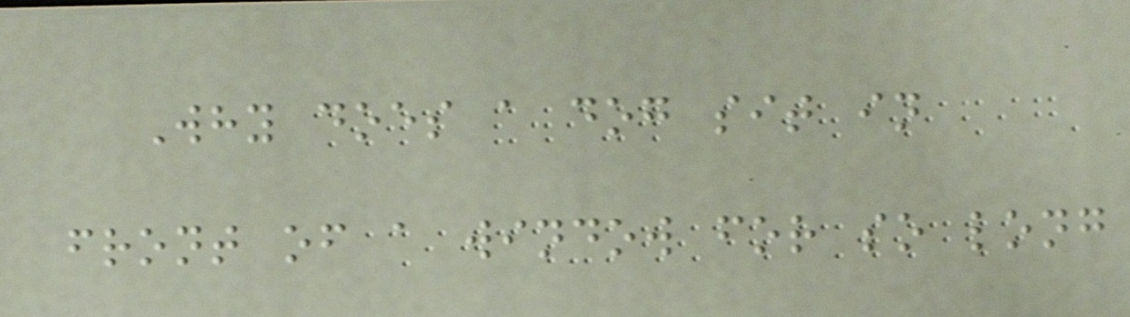Why does a dog sit in
front of a window for so long
